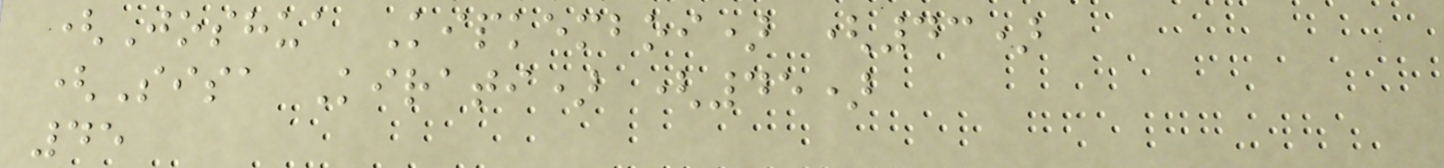(Joshua Kipkemboi) (43)
(Sisa Kirati) (45)
45
